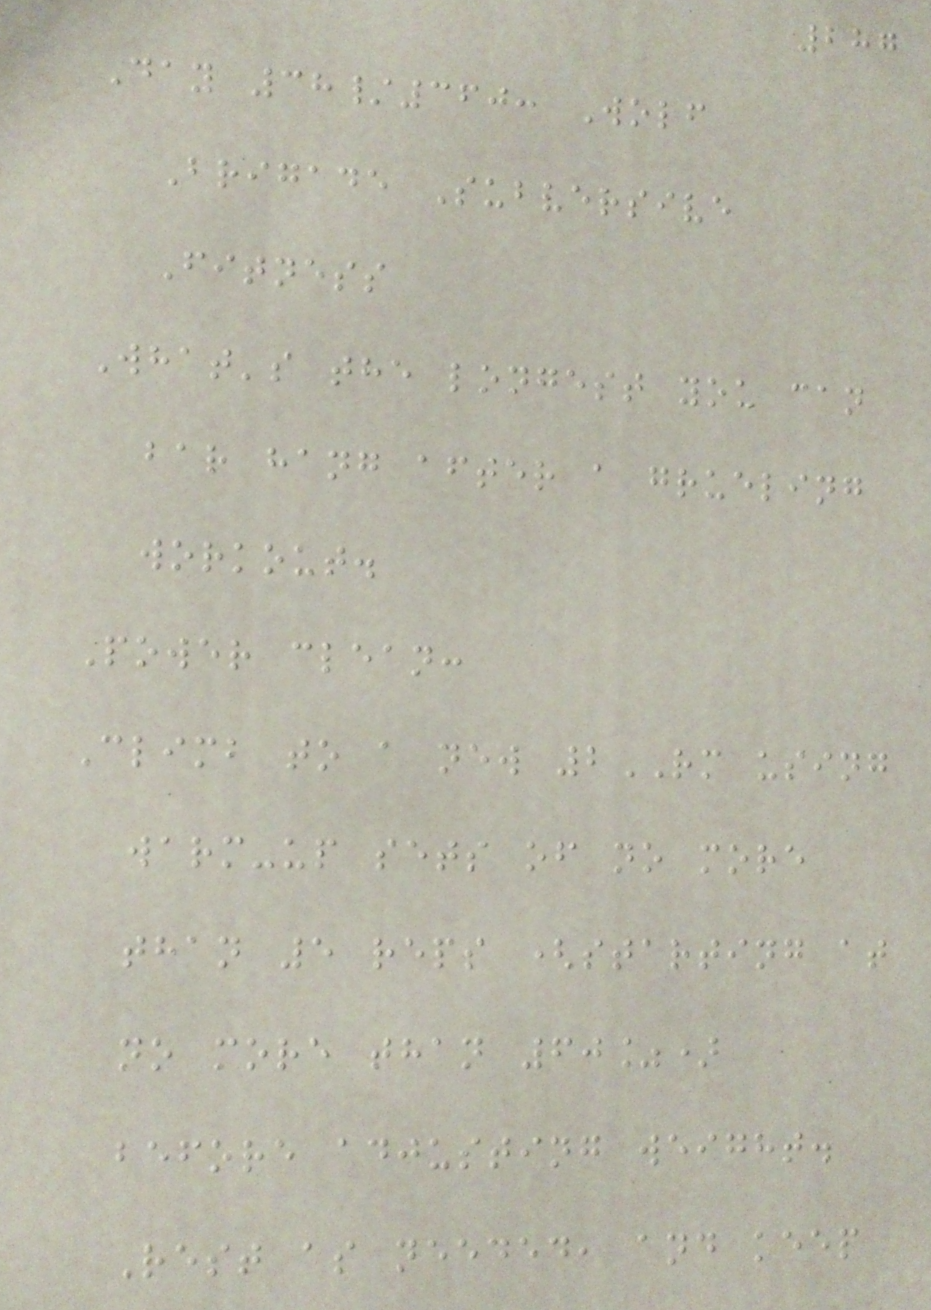287
Day 38/360: Wolf
Brigade Subversive
Fitness
What's the longest you can
bar hang after a grueling
workout.
Power clean:
Climb to a new 2RM using
warm-up sets of no more
than 5 reps (starting at
no more than 60%)
before adjusting weight.
Rest as needed, and keep
